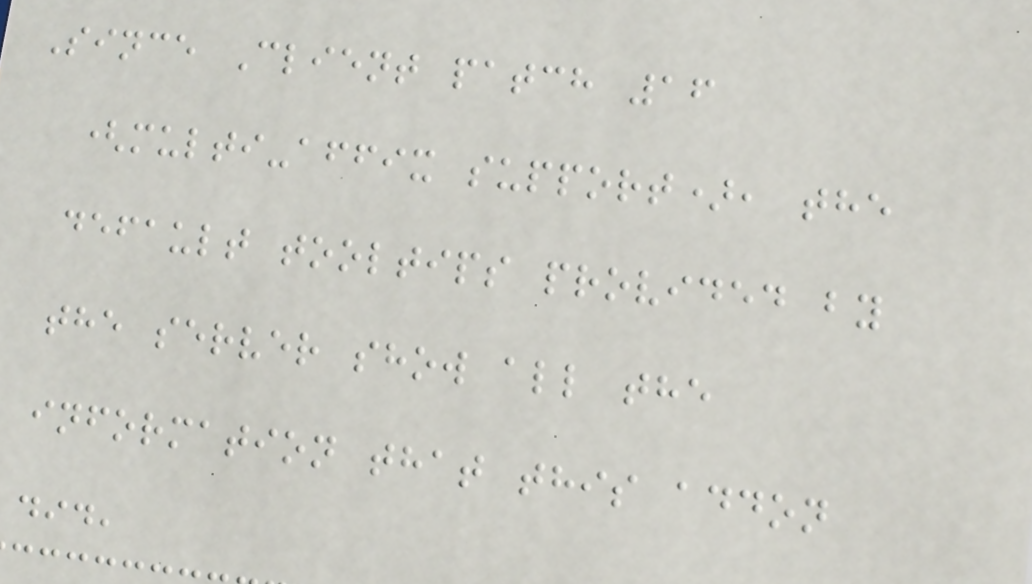Since Client patch 16
(multi-affix support), the
default tooltips provided by
the server show all the
information that this addon
did,
